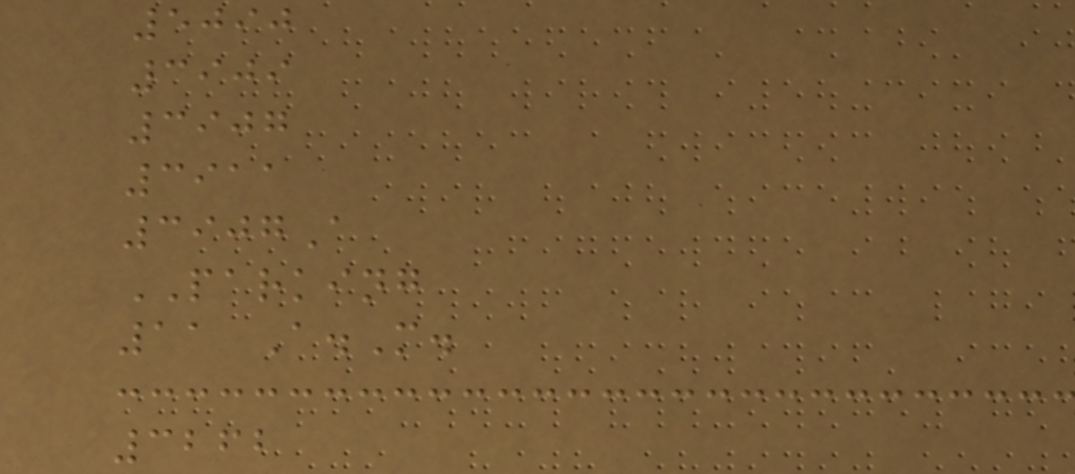5090
3909
3907
3911
3907A
PARKING
11 A.M.
3262
